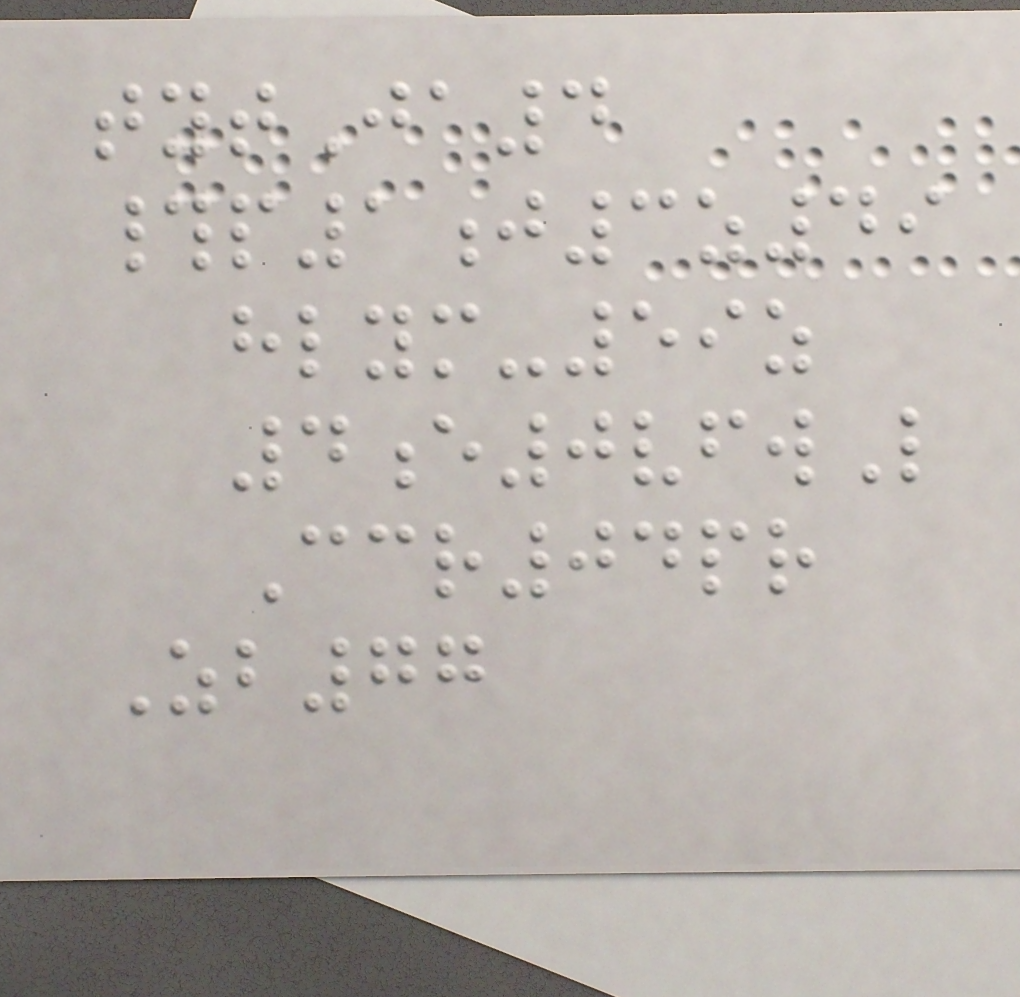tytJa4
#p1j3z49
hlym-59z
4e0vfwL
Ccr04pr
Zb77
